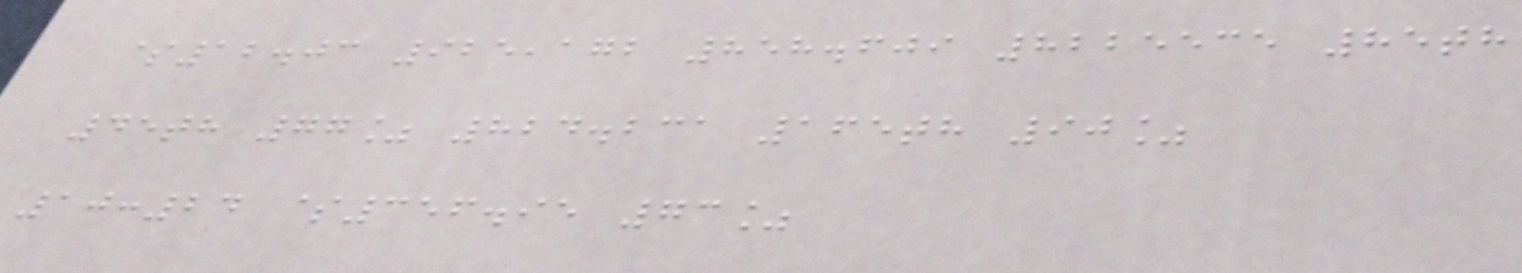$12.03 925,172 858.609 8225535 85th
45th 77% 824.231 165th 90%
10:24 $356.95 73%
